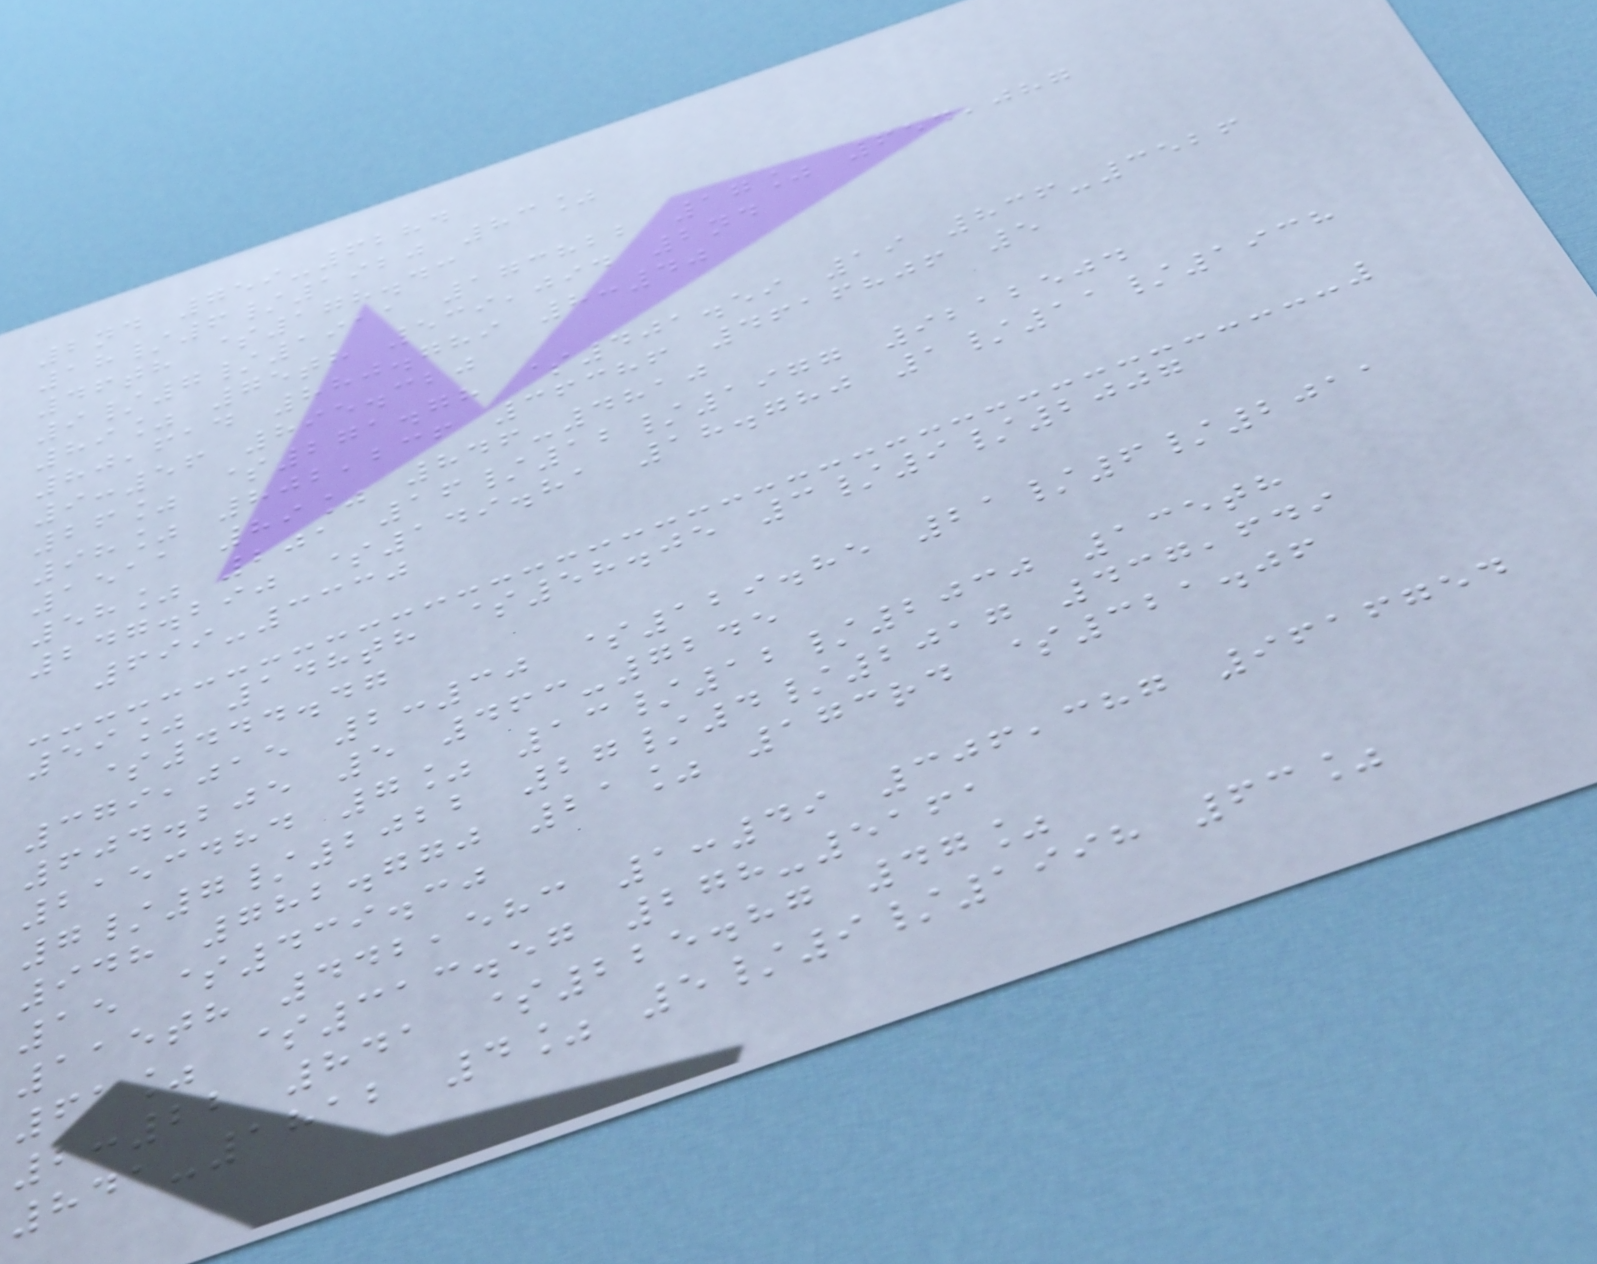2nd 759-6284
18/6/1920 83%
46th $178.43
9/7/1911 173822 17% 654,087
89% 75th 539,094 2nd
80,614 880.789 8:40
9:56 895.320
26% $271.78 $401.59 19 836-3526
98% 802,236 36386 4616806 5
1511 89% 846-4810
58% 201 16/12/1977 9212504
247.290 $149.81 18.780 1/11/1938
699-3330
59% 148th $58.05 3/9/2007
$444.47
379,015 2:30 $129.85 21/6/2011
604.205 5 463-7245
2153484 7% 13/12/2030 135th
7/7/2022 27/4/2017 437,649
948 782.770 21% 173rd $321.06
15 $439.30
115th 442,583 1:49 306,387 9616754
61% $313.57 278-5161
2:22 841 $225.87 47%
841-1812 4% 5/9/1998 63%
